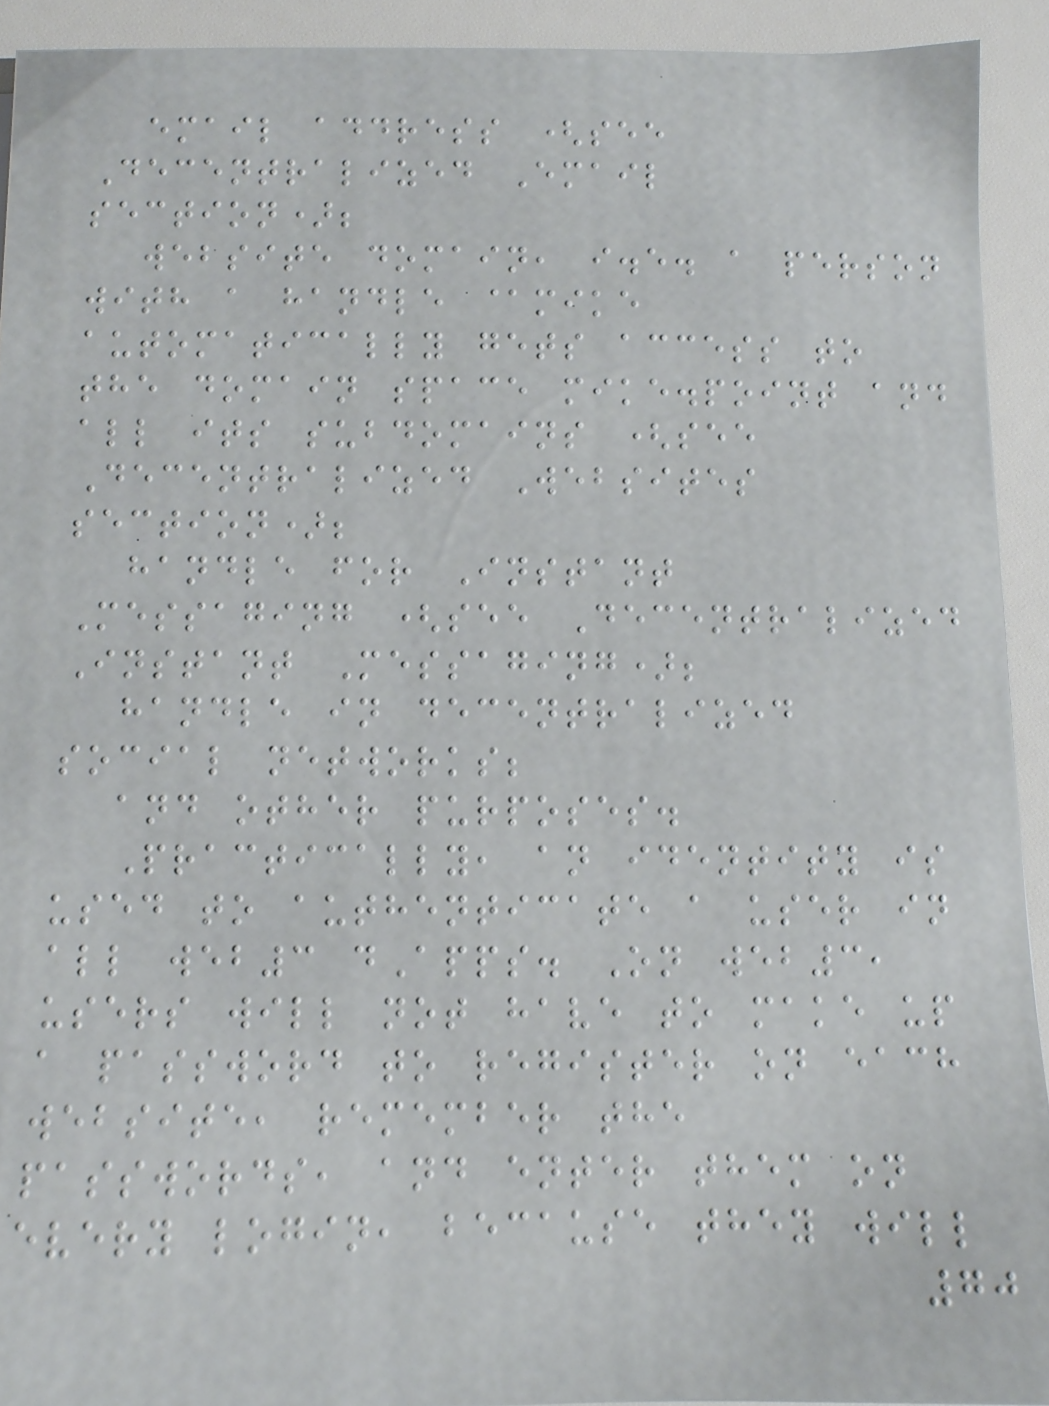email address (see
Decentralized Email
section);
website domain, i.e. a person
with a handle @mike
automatically gets access to
the domain space mike.point and
all its subdomains (see
Decentralized Websites
section);
handle for Instant
Messaging (see Decentralized
Instant Messaging);
handle in decentralized
social networks;
and other purposes.
Practically, an identity is
used to authenticate a user in
all web3 dApps. On web3,
users will not have to make up
a password to register on each
website, remember the
passwords, and enter them on
every login, because they will
70
